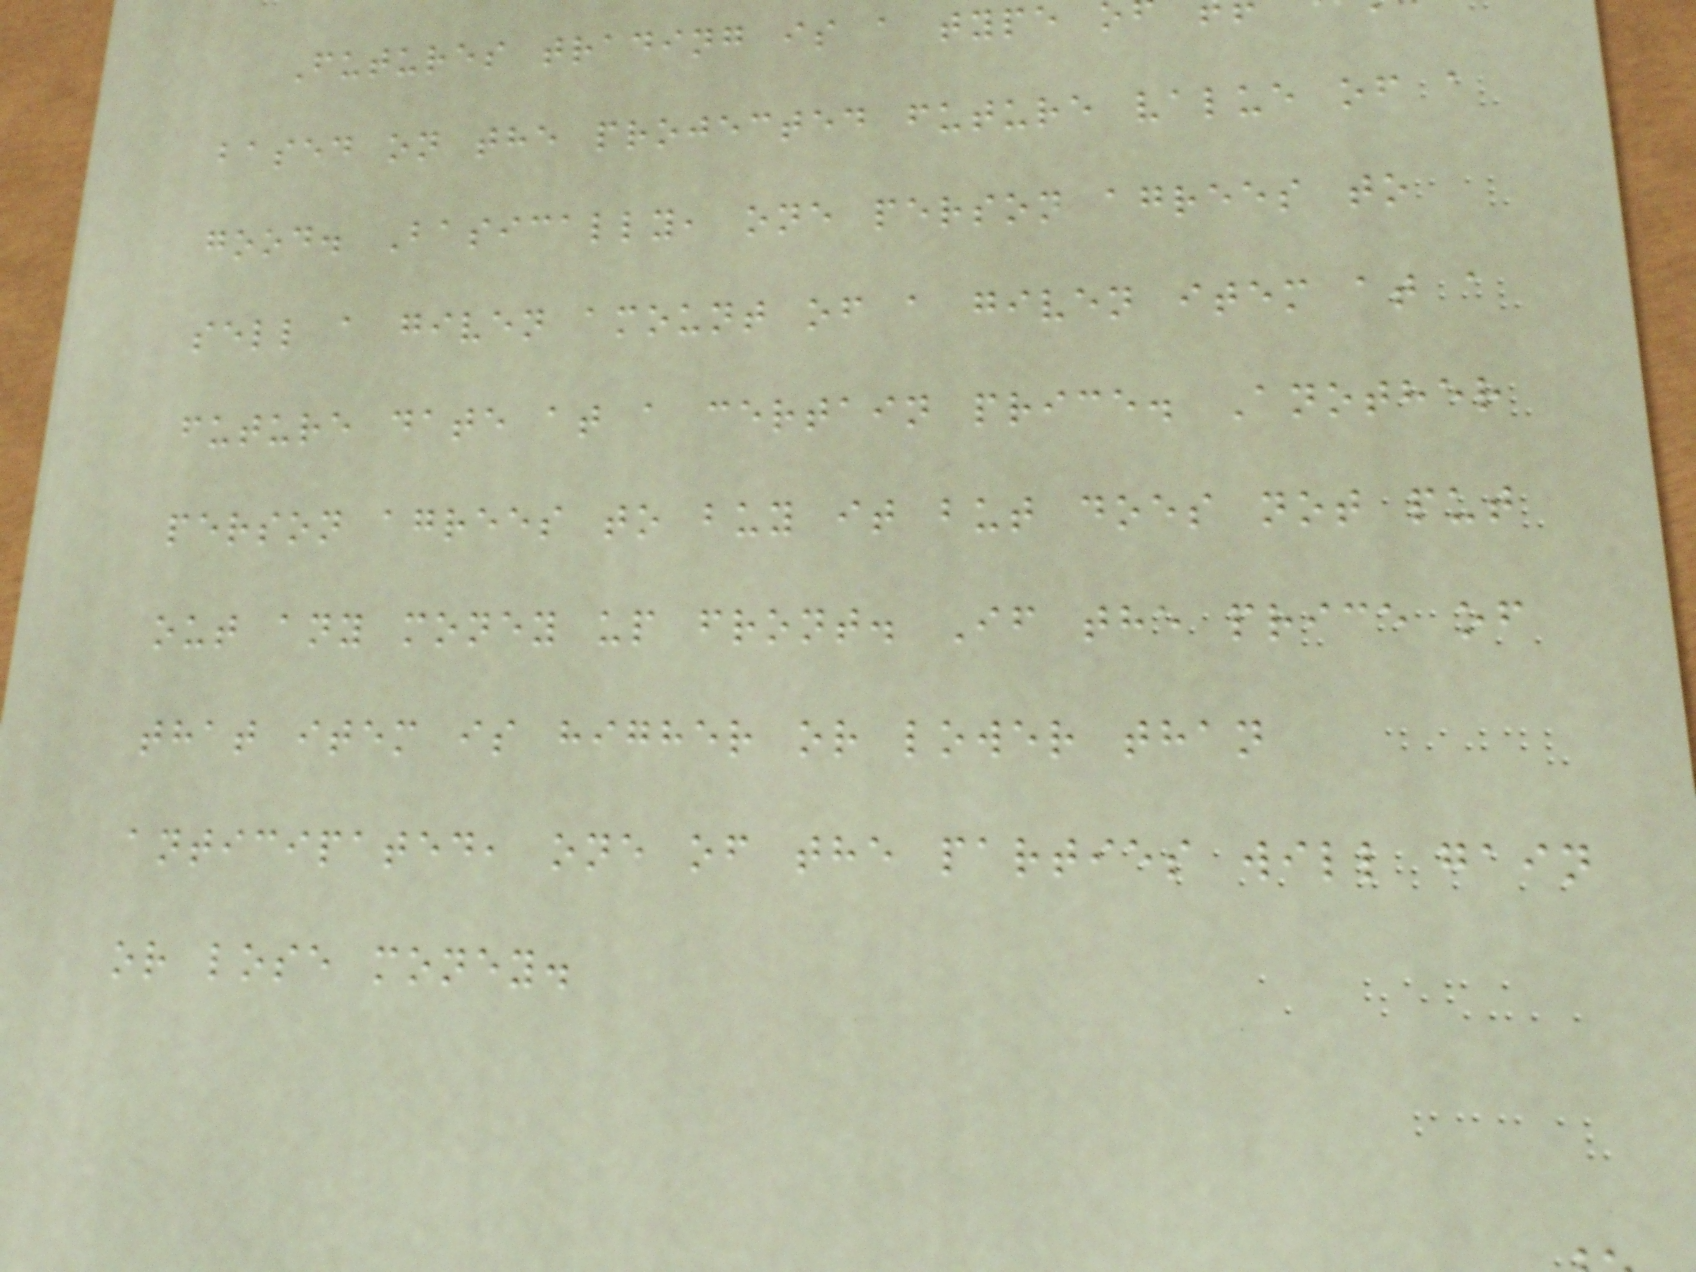Futures trading is a type
based on the projected future value of a
good. Basically, one person agrees to
sell a given amount of a given item at a
future date at a certain price. Another
person agrees to buy it but does not put
out any money up front. If the price of
that item is higher or lower than
anticipated, one of the parties will gain
or lose money.
